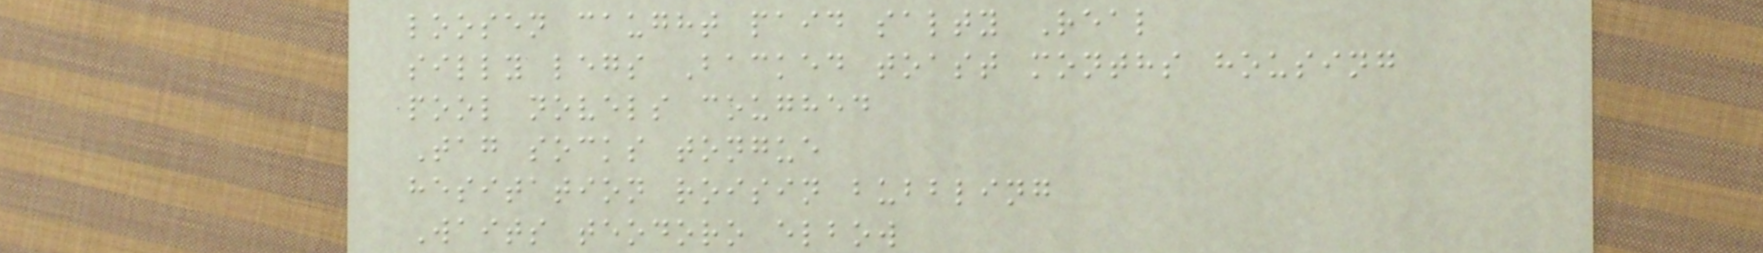loosen caught paid salty Real
silly legs Backed toast months housing
pool novels coughed
Tag socks tongue
hesitation roisin bubbling
Waits teodoro elbow
